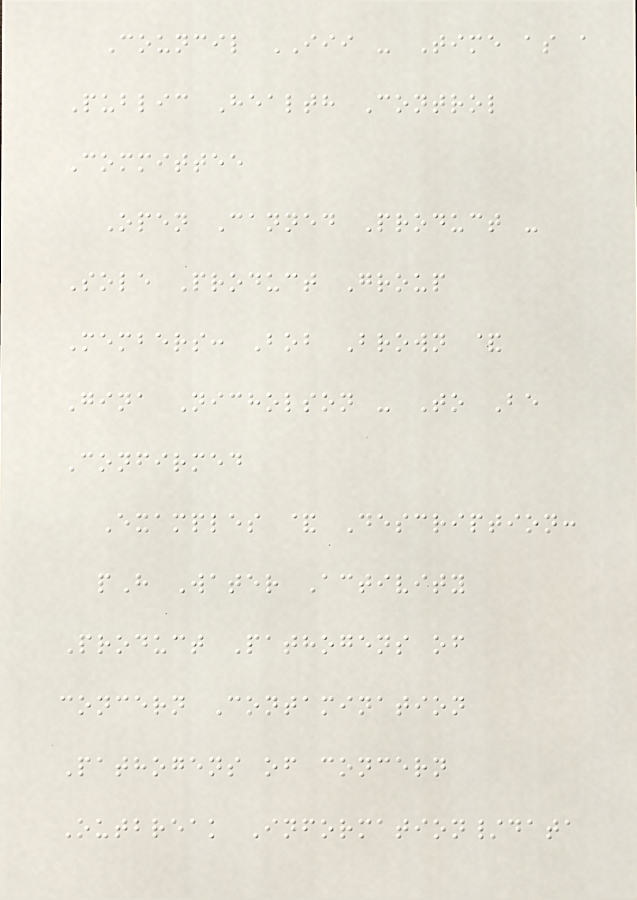Council III - Time as a
Public Health Control
Committee
Open Canned Product -
Sole Product Group
Members: Bob Brown &
Gina Nicholson - To Be
Confirmed
Examples & Description:
pH Water Activity
Product Pathogens of
concern Contamination
Pathogens of concern
Outbreak Information/data
